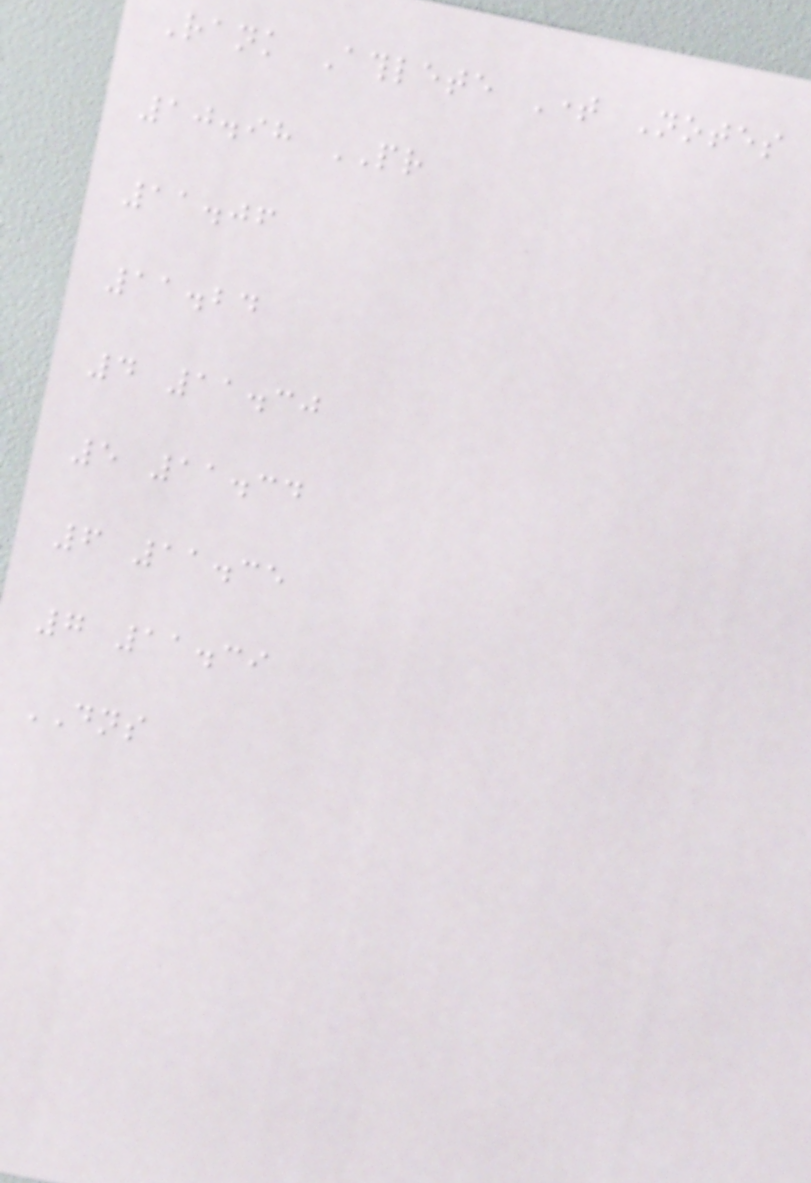Rank Athlete Time Notes
10.98 PR
11.06
11.24
4 11.30
5 11.34
6 11.35
7 11.39
DNS
